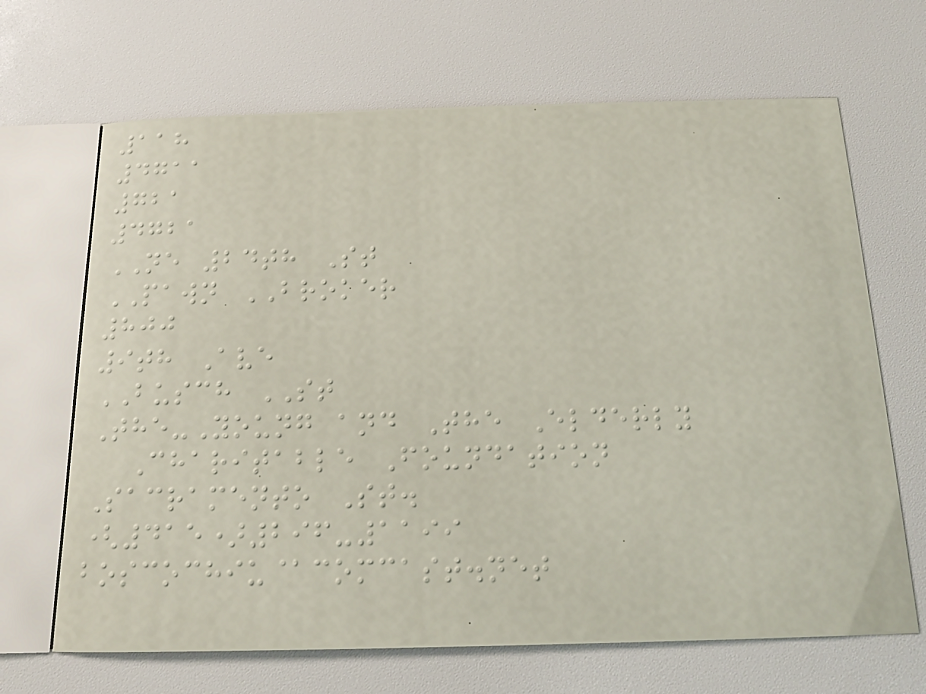118
4711
721
4721
NE 24th St
PAWN BROKER
800
9th Ave
BUSCH ST
The-Young and The Elderly
Charitable Foundation
Sacramento St.
(415)296-1199
boscochiu@comcast.net
